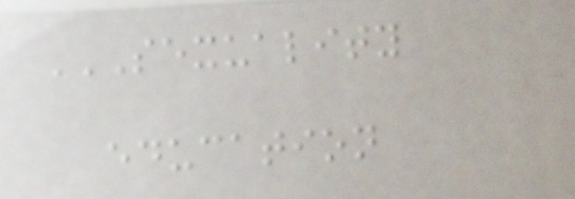SEXUALITY
EDUCATION
